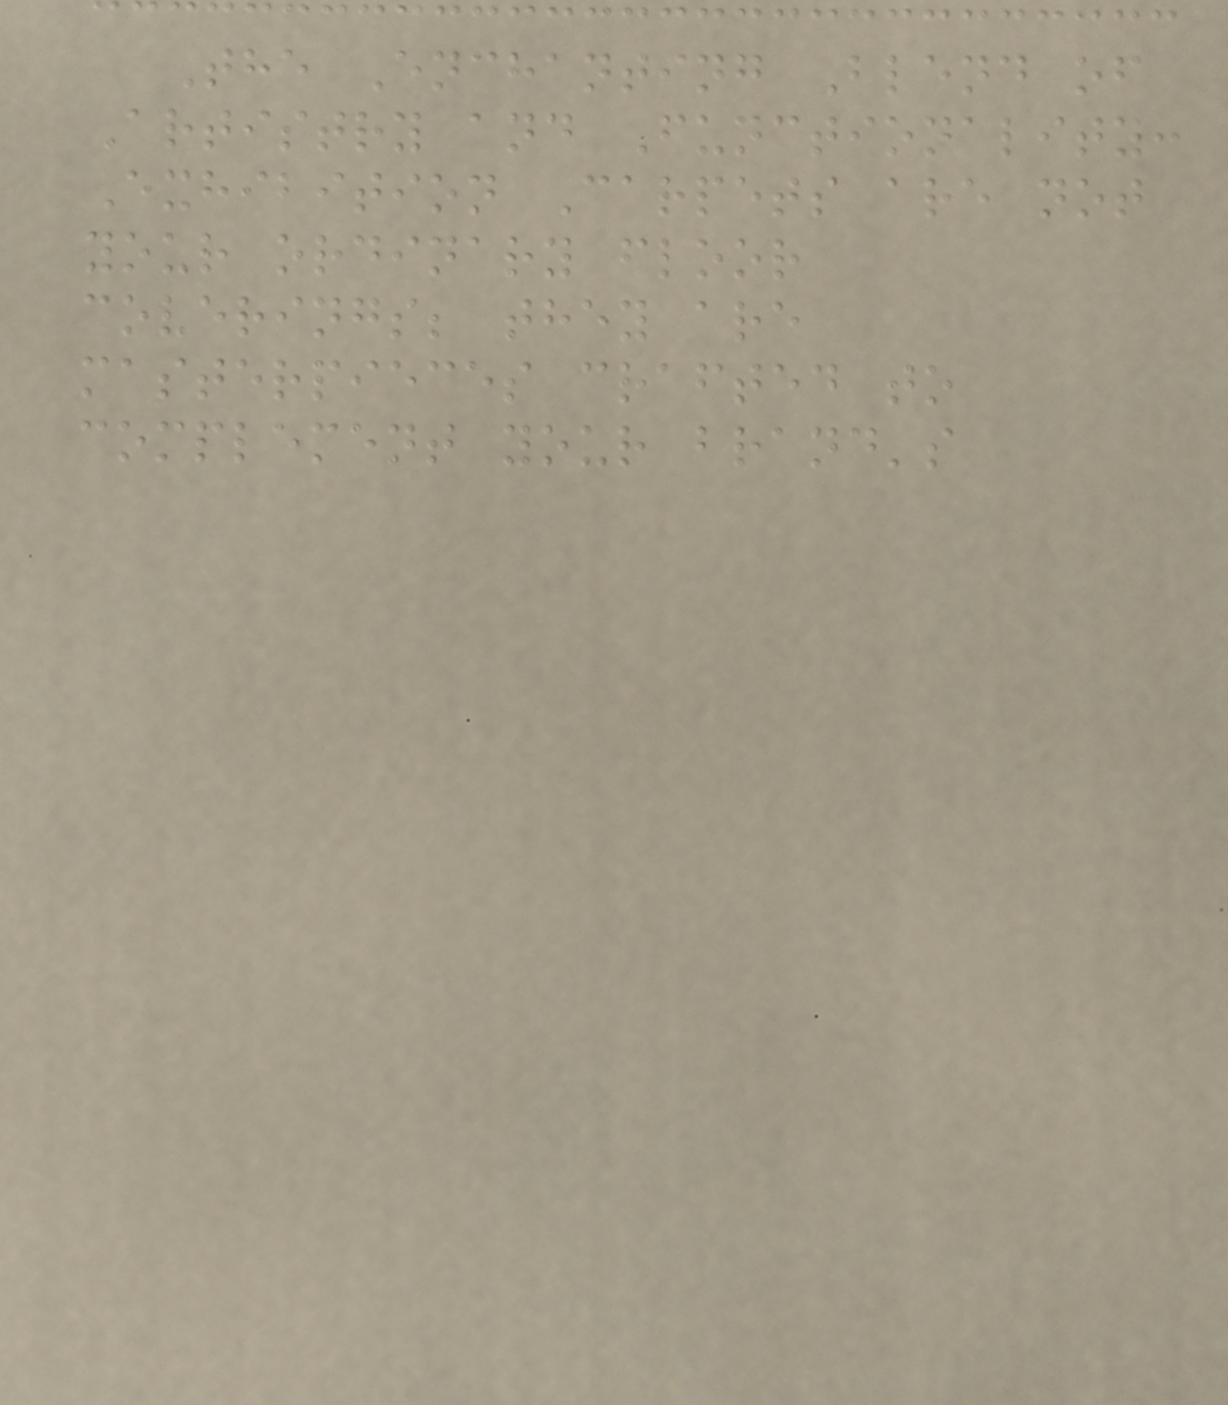The Enchanting Blend of
Artistry and Functionality:
Exhibition Carpets are not
your ordinary floor
coverings; they are
masterpieces crafted to
complement your brand's
